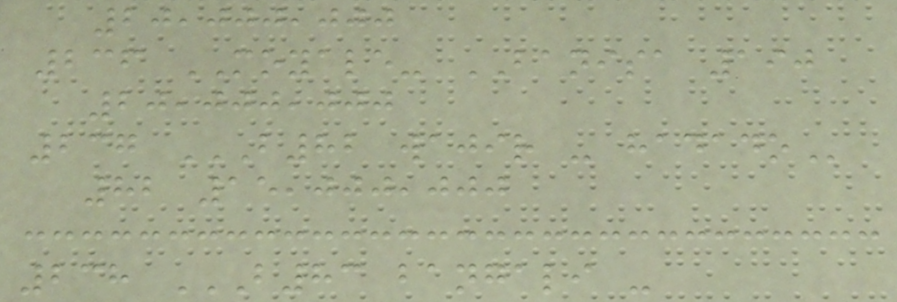20,000,000
236 MOYALE- BANISA 190
20,000,000
237 B82 WAJIR - HADADO
82 15,000,000
238 B83 BANGALI -
